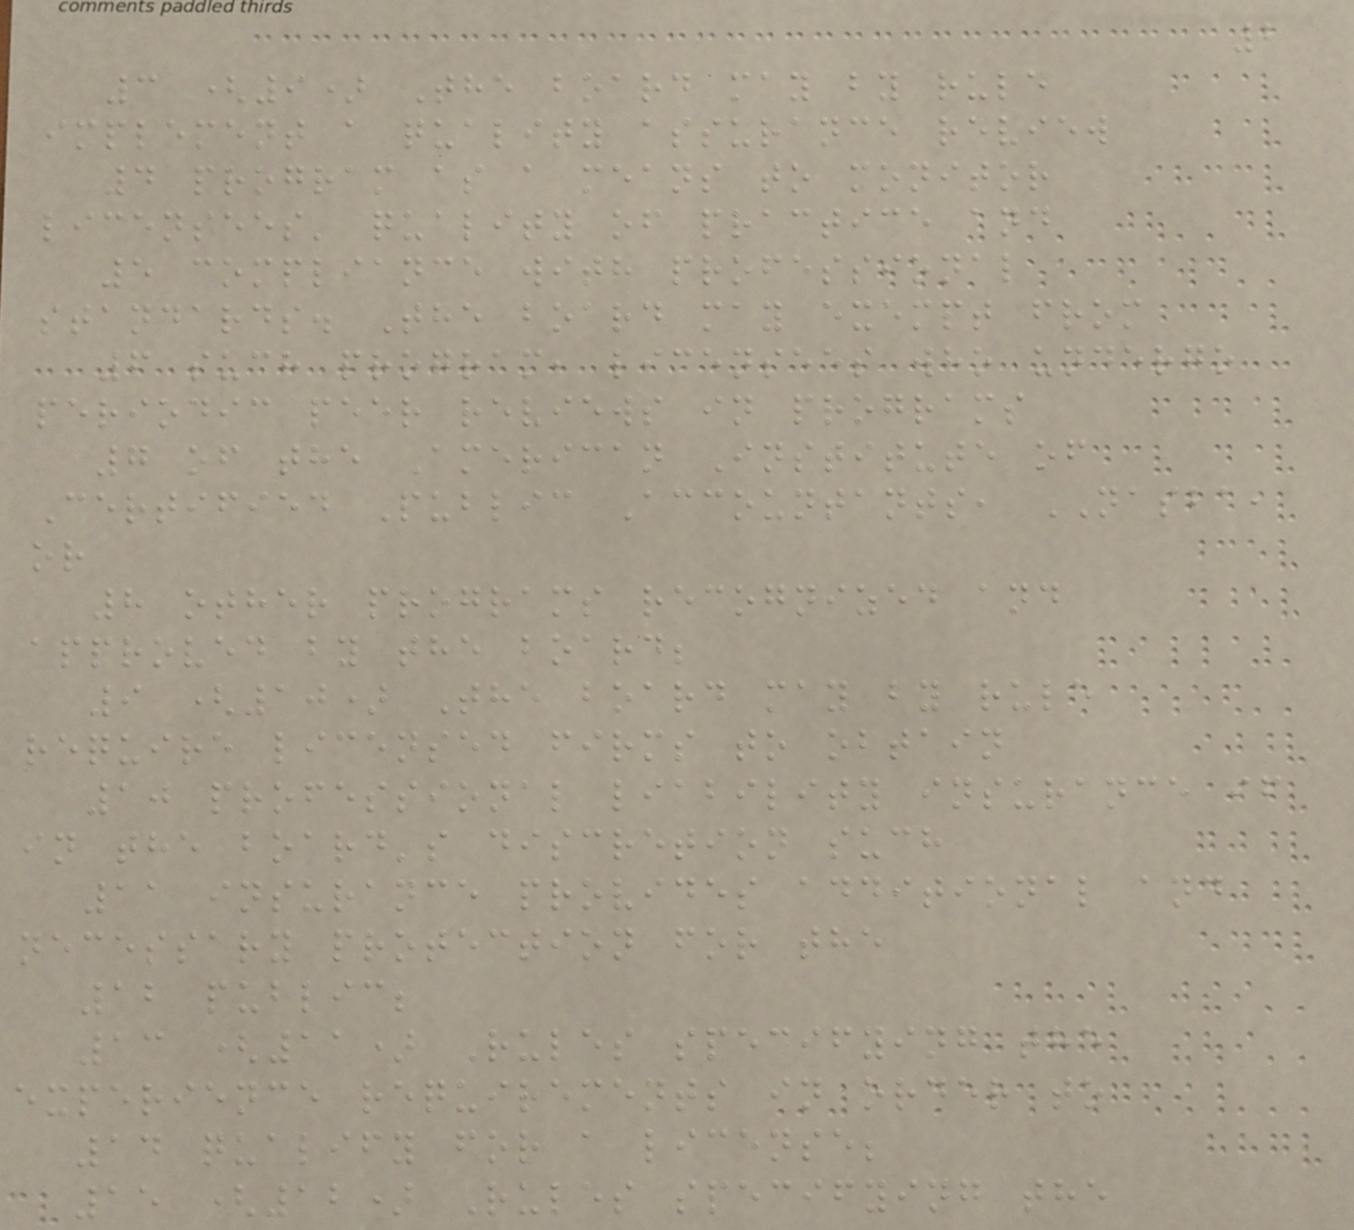2
3 (9) The board may by rule
implement a quality assurance review
4 program as a means to monitor
licensees' quality of practice and
5 compliance with professional
standards. The board may exempt from
6 such program, licensees who undergo
periodic peer reviews in programs
7 of the American Institute of
Certified Public Accountants, NASBA,
or
8 other programs recognized and
approved by the board;
9 (10) The board may by rule
require licensed firms to obtain
10 professional liability insurance if
in the board's discretion such
11 insurance provides additional and
necessary protection for the
12 public;
13 (11) Rules specifying the
experience requirements in order to
14 qualify for a license;
15 (12) Rules specifying the
